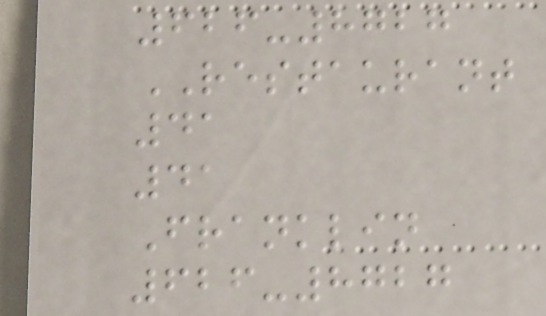626-8727
RESTAURANT
41
41
Franklin
626-8727
